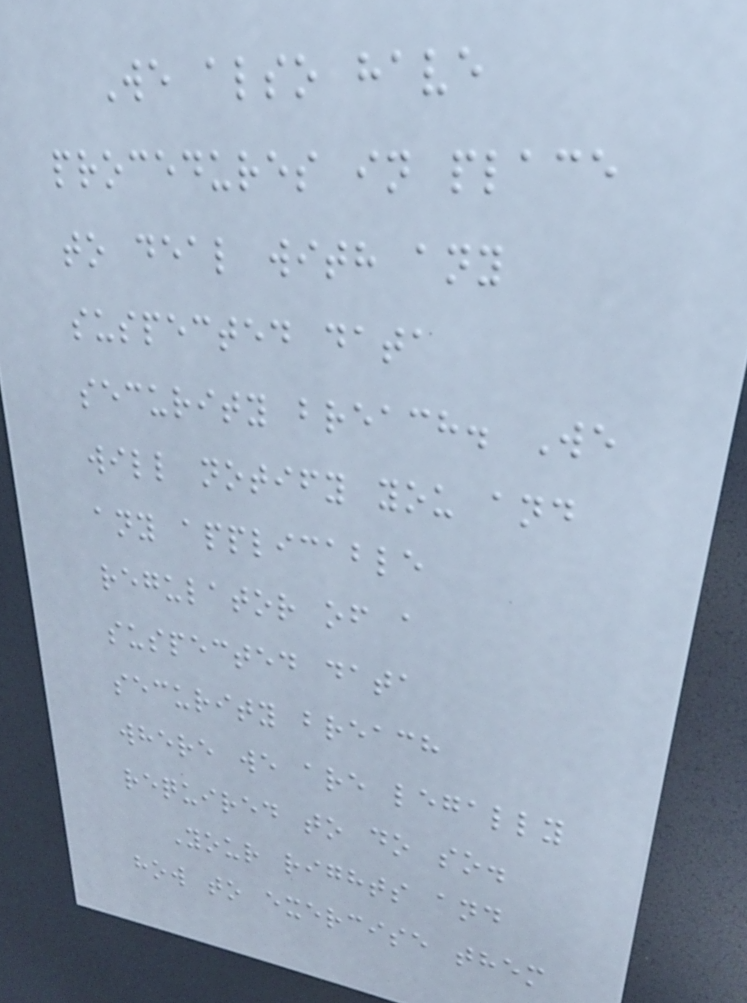We also have
procedures in place
to deal with any
suspected data
security breach. We
will notify you and
any applicable
regulator of a
suspected data
security breach
where we are legally
required to do so.
Your rights and
how to exercise them
